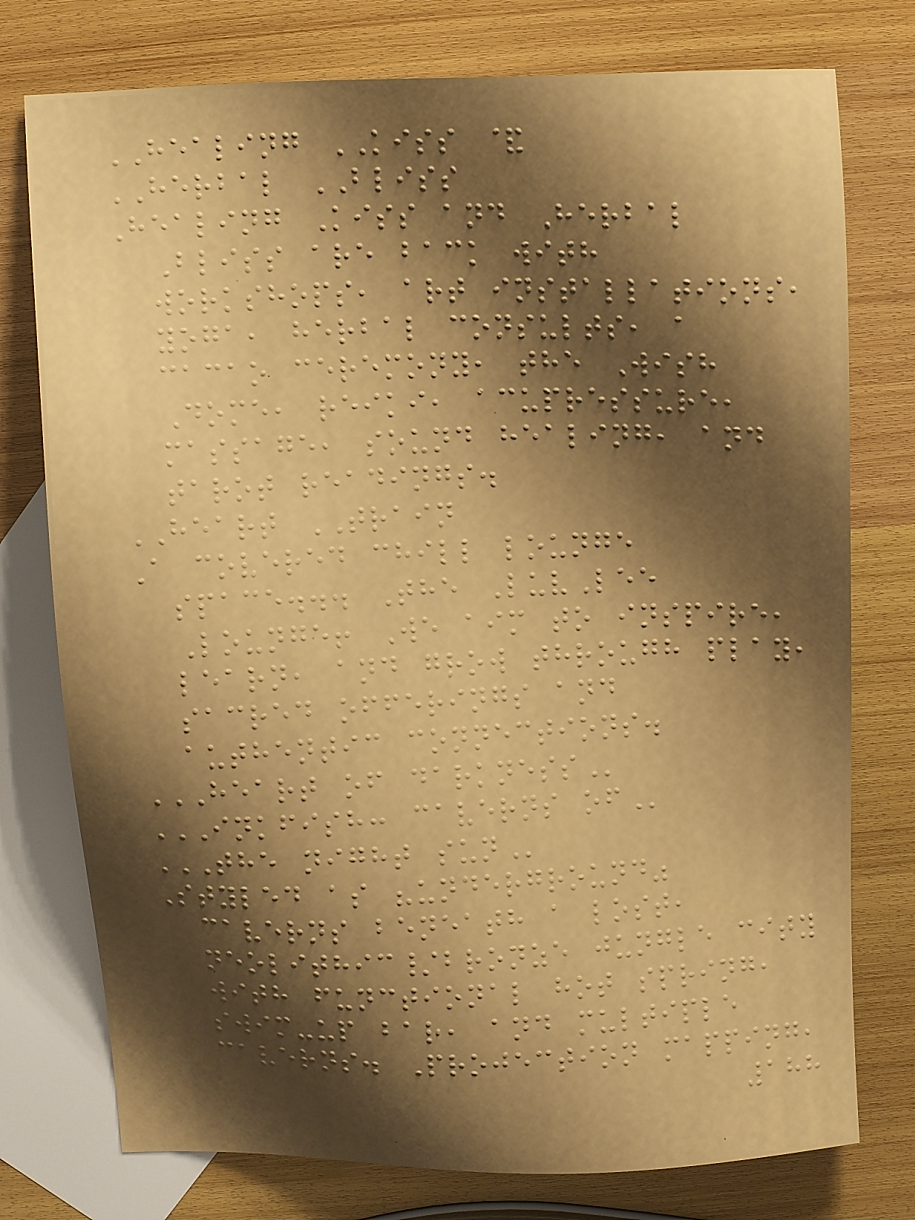HEALING KISS &
HERBAL BLISS
Healing Kiss and Herbal
Bliss are back with
workshops, art installations,
yoga, herbal consults, a
cacao ceremony, the Wish
Dome, reiki, acupressure,
massage, sound healing, and
tarot readings.
HEART TRAIN
A covered chill lounge
space... The LuvLee
Lounge! We aim to inspire,
learn, and grow through play,
sacred offerings and
authentic connections.
HEART OF DARKNESS
INKFISH: CAVERNS OF
THE NIGHT SUN
Styled as "underground"
caverns beneath a lost,
neolithic/bronze jungle city
with functional hot spring,
swim-up bar, and multiple
caverns. Projection mapping,
188
